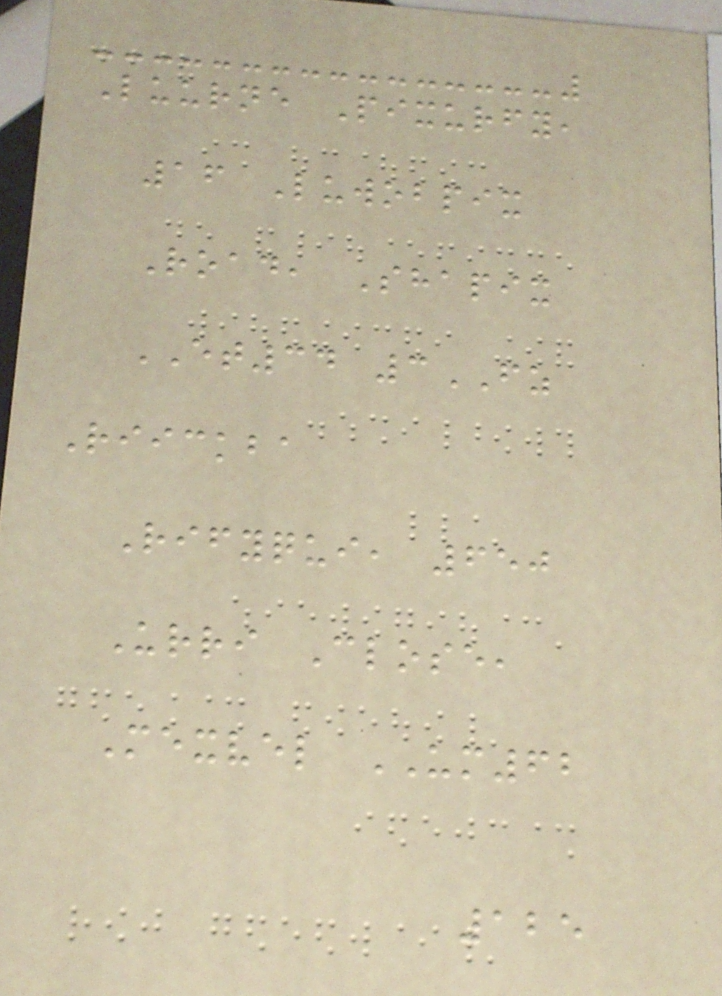Luurne Pixurfy,
16 Luwobpix
Road, Shapix
ET34 3FZ
Riickba
Rifyqui, 650
Urri Close,
Mexvel UM62
125
